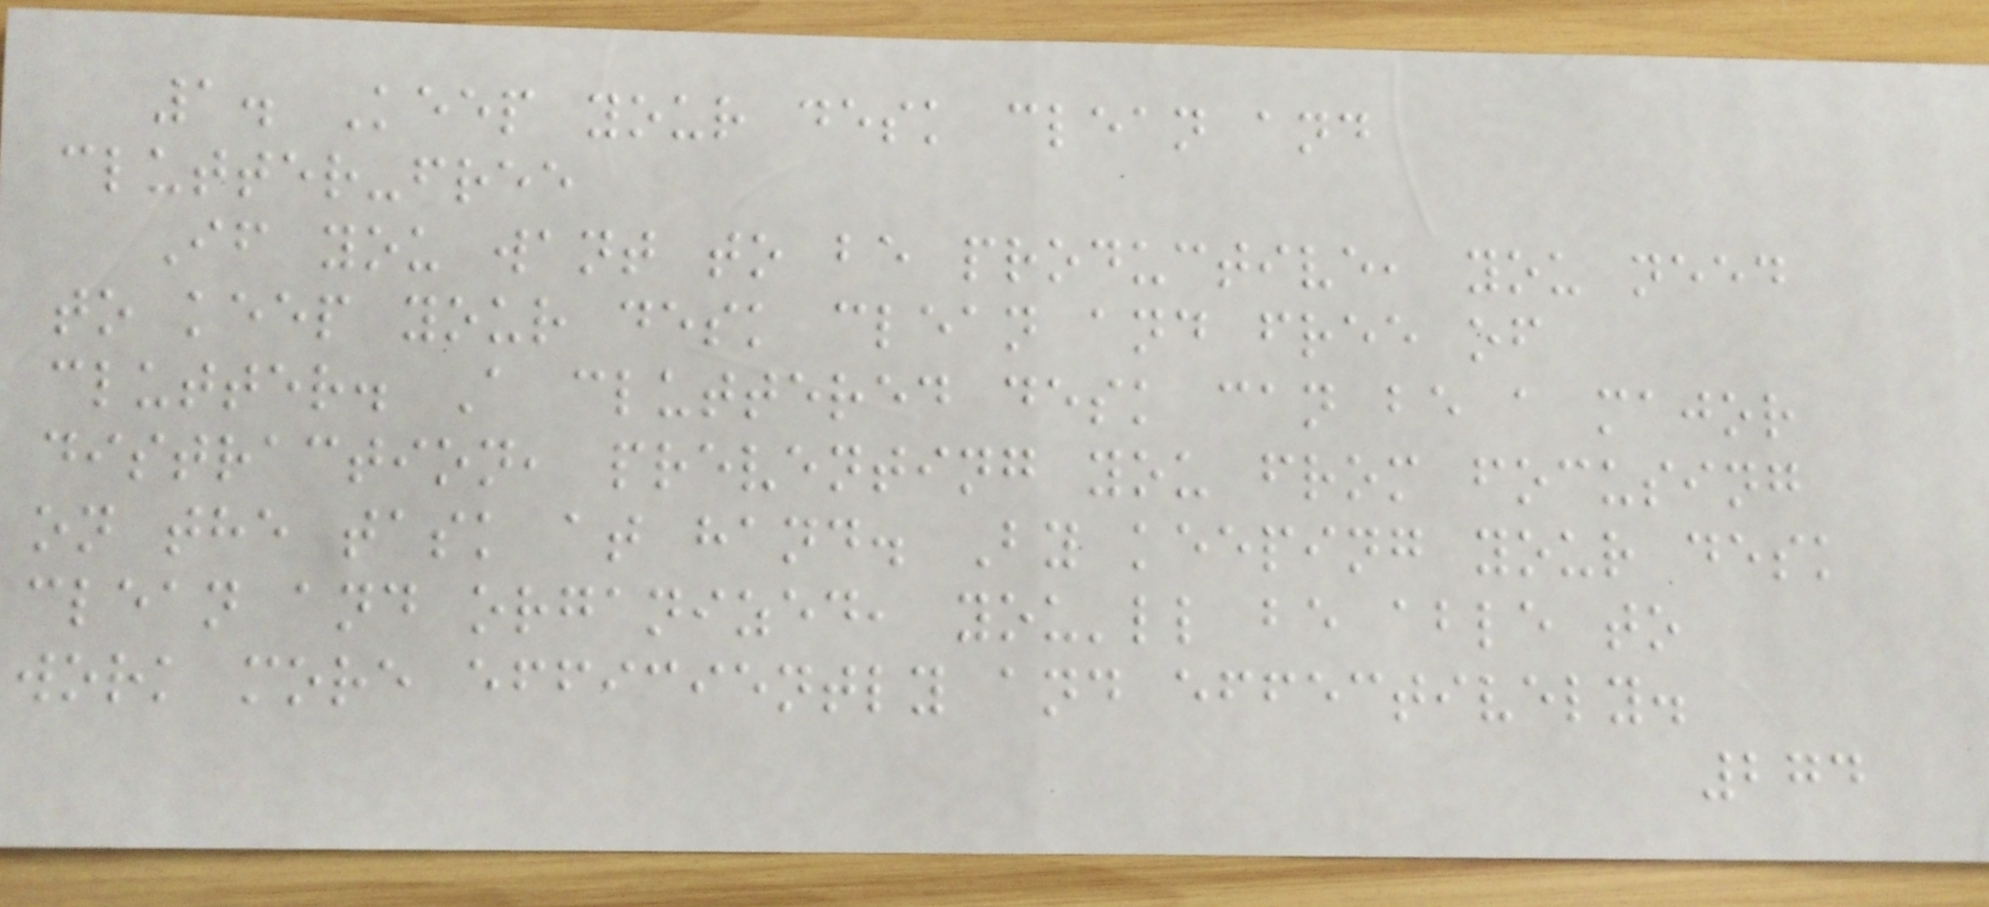1. Keep your desk clean and
clutter-free
If you want to be productive, you need
to keep your desk clean and free of
clutter. A cluttered desk can be a major
distraction, preventing you from focusing
on the task at hand. By keeping your desk
clean and organized, you'll be able to
work more efficiently and effectively.
274
